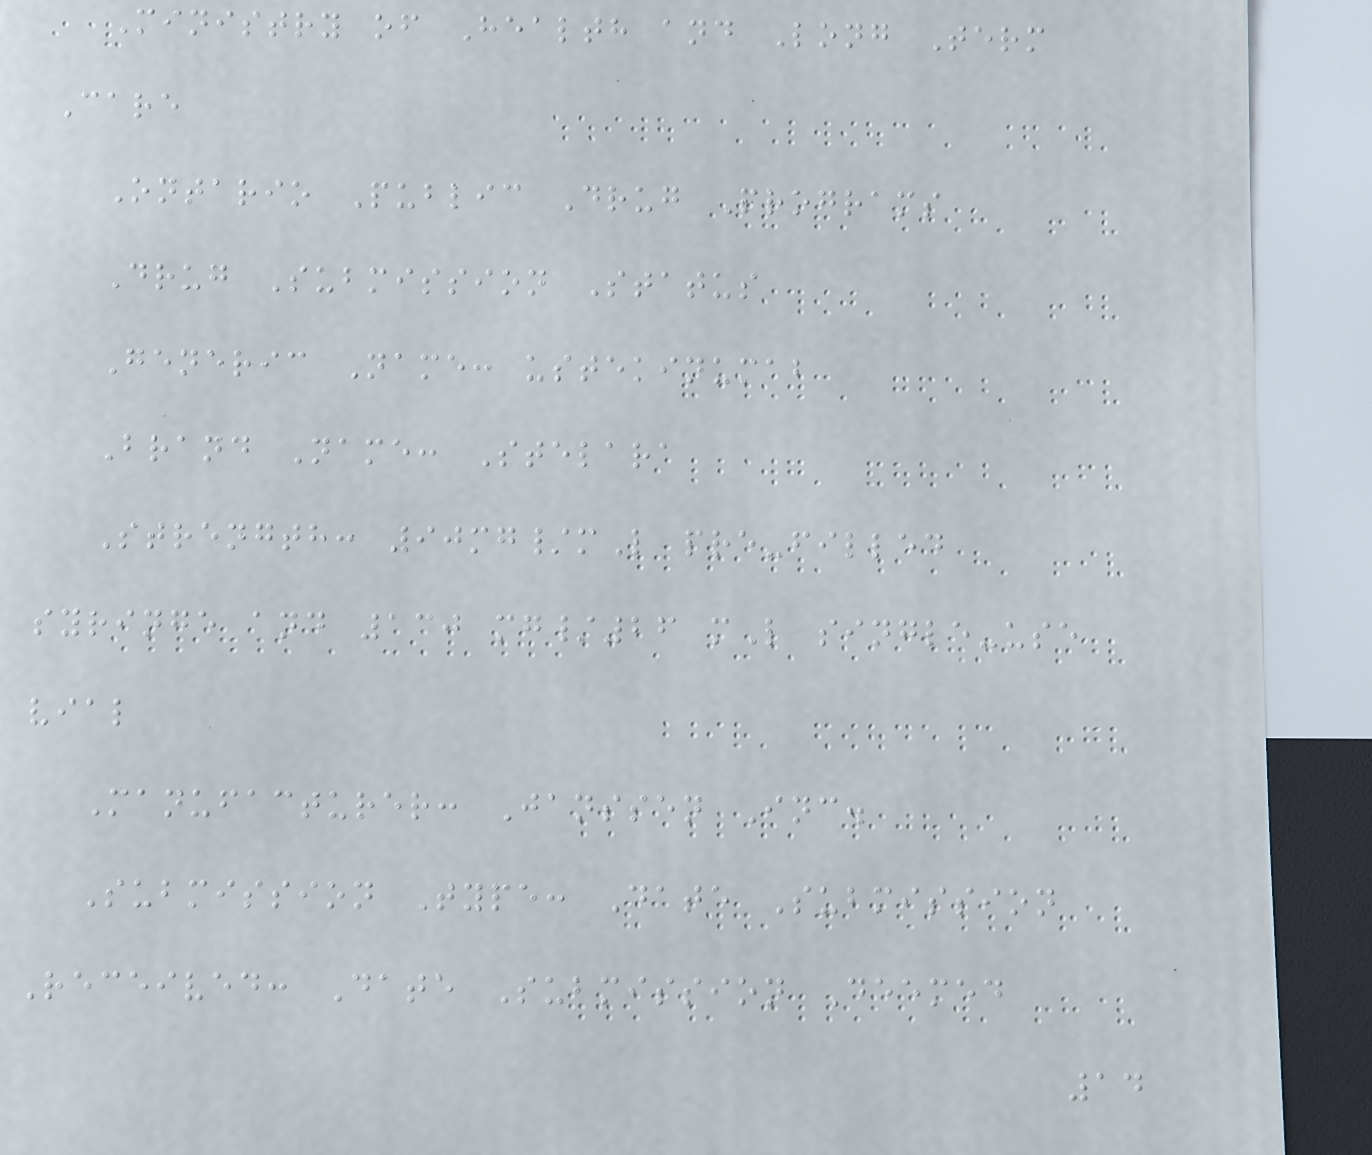Ministry of Health and Long Term
Care
Ontario Public Drug Programs
Drug Submission Status
Generic Name: ustekinumab
Brand Name: Stelara
Strength: 90mg/mL pre-filled
syringe and 130 mg/26 mL single-use
vial
Manufacturer: Janssen Inc.
Submission Type: Date Submission
Received: Date Submission Deemed
14
